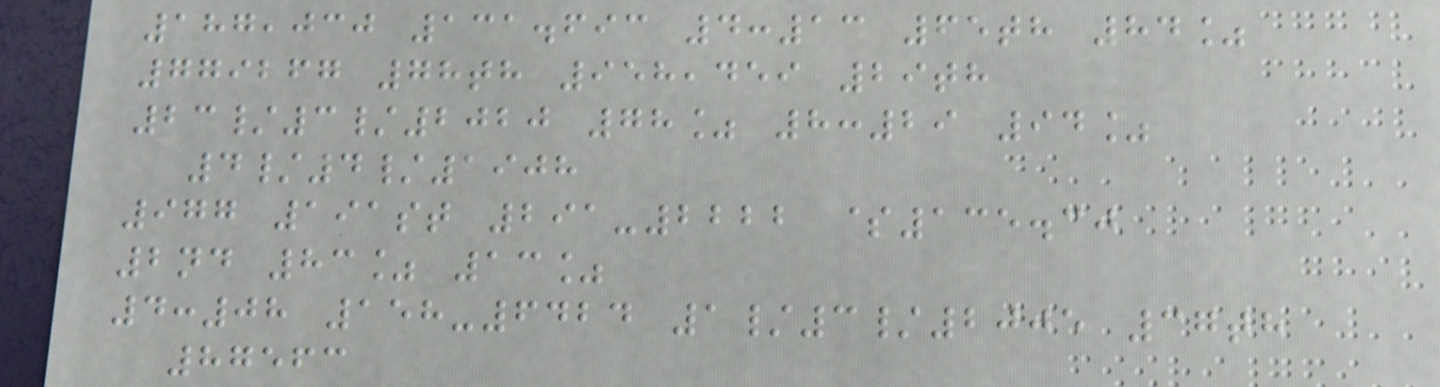187,030 131.693 4:13 65th 84%
779267 78th 958,459 29th
23/3/2020 78% 8:29 94%
4/4/1908
977 191st 291-2222 $135.30
2nd 83% 13%
4:08 158-6424 1/3/2005 37th
87563
